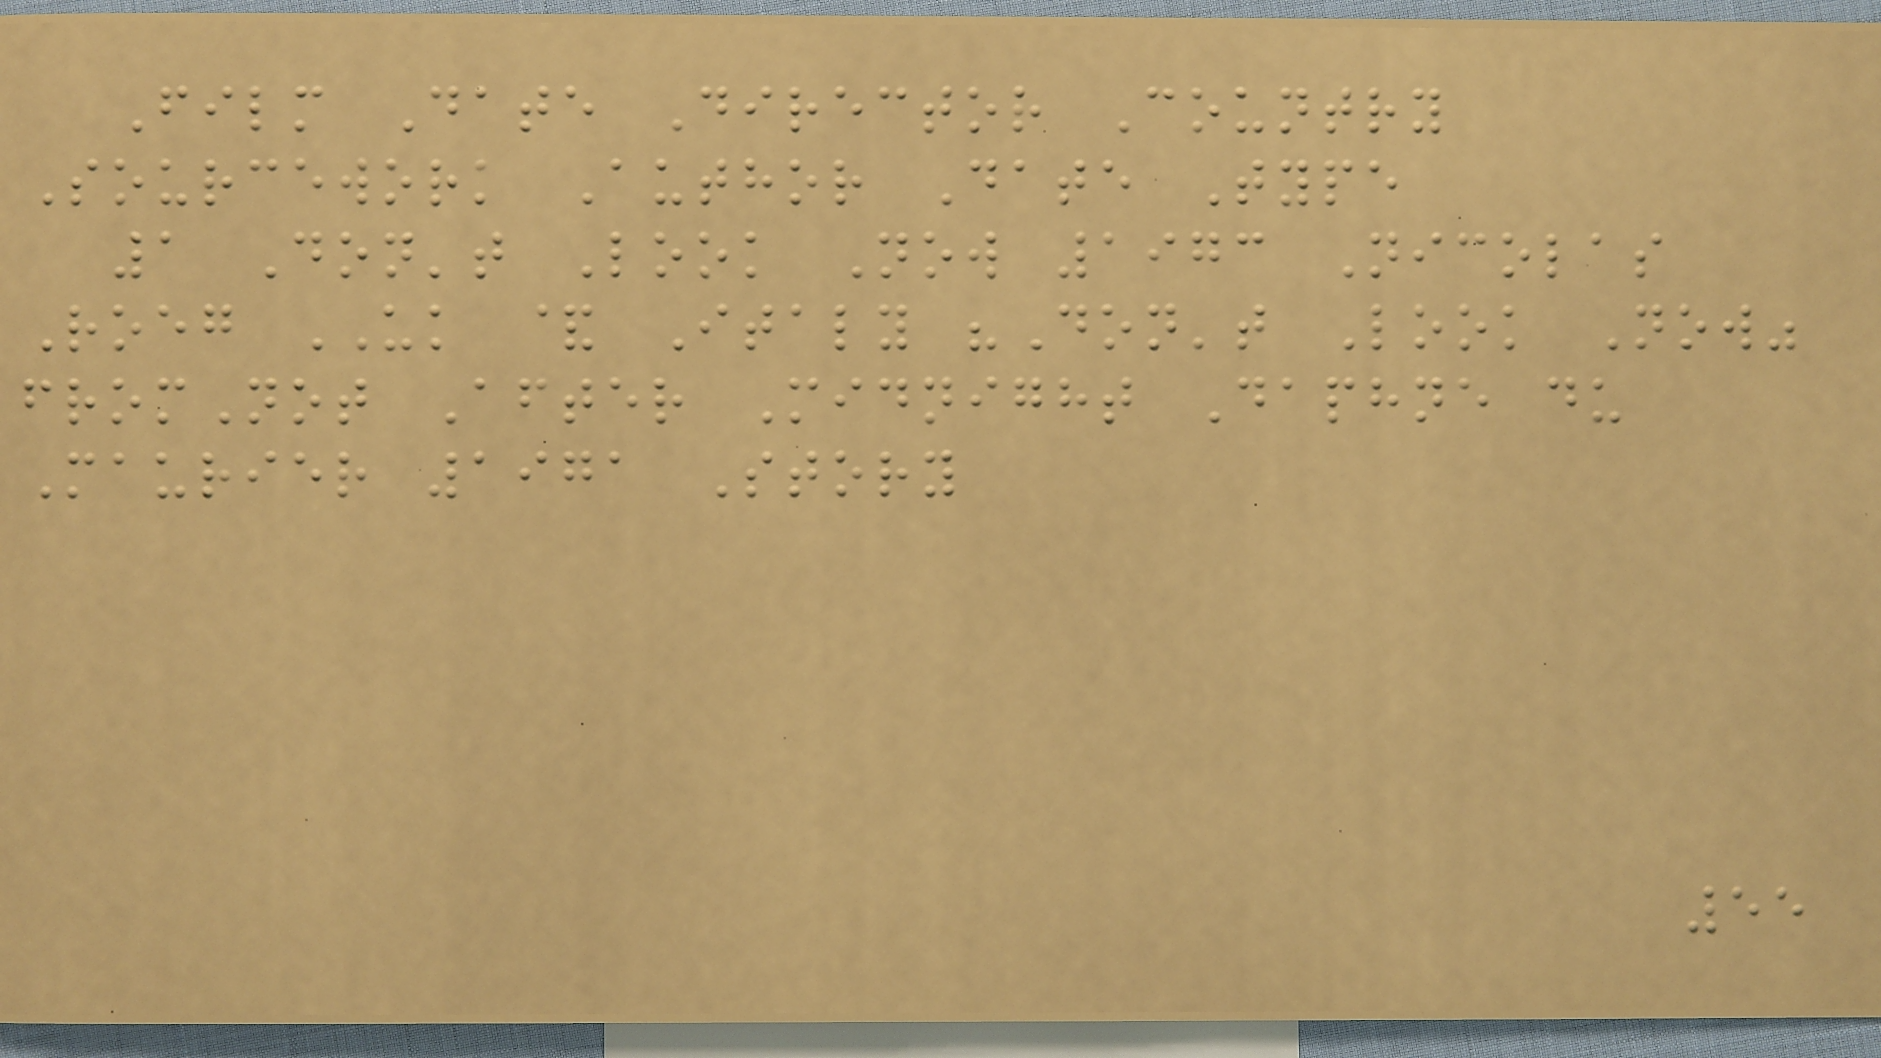Film Date Director Country
Sourcework Author Date Type
1 Don't Look Now 1973 Nicolas
Roeg UK & Italy "Don't Look Now"
fromNot After Midnight Daphne du
Maurier 1971 Story
55
